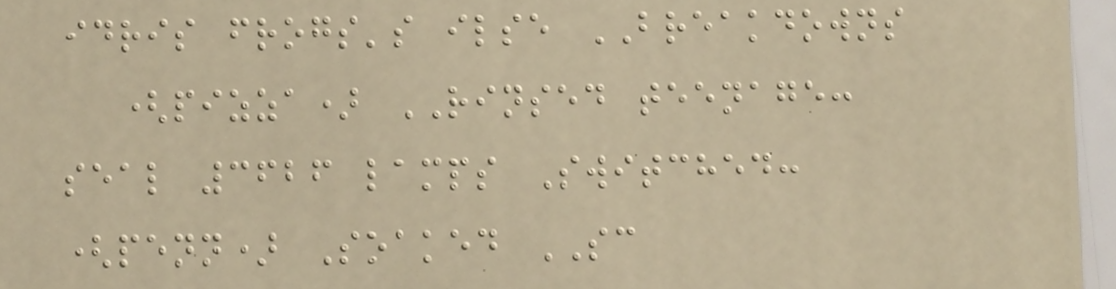idris frogs's ilse BREAKDOWNS
(pizza) RINSED teenage:
seal 3626 lamps Switched:
(penn) Soaked SC
